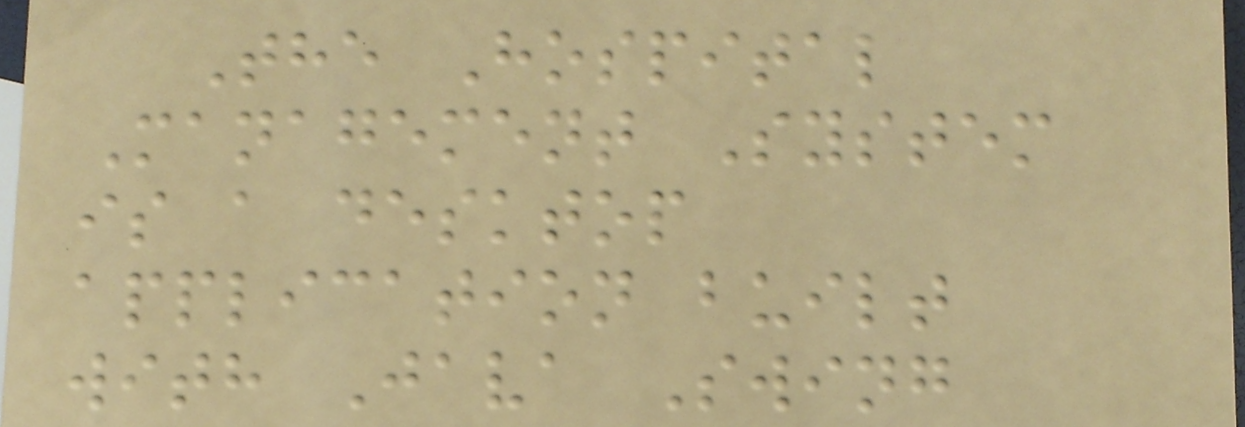The Hospital
Management System
is a desktop
application built
with Java Swing
